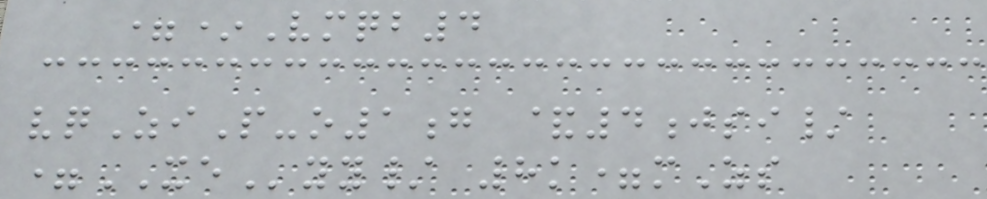=*Vmqb4
vqZiP-o1g &4jsi/
=XEyy/ 8k=mZs
